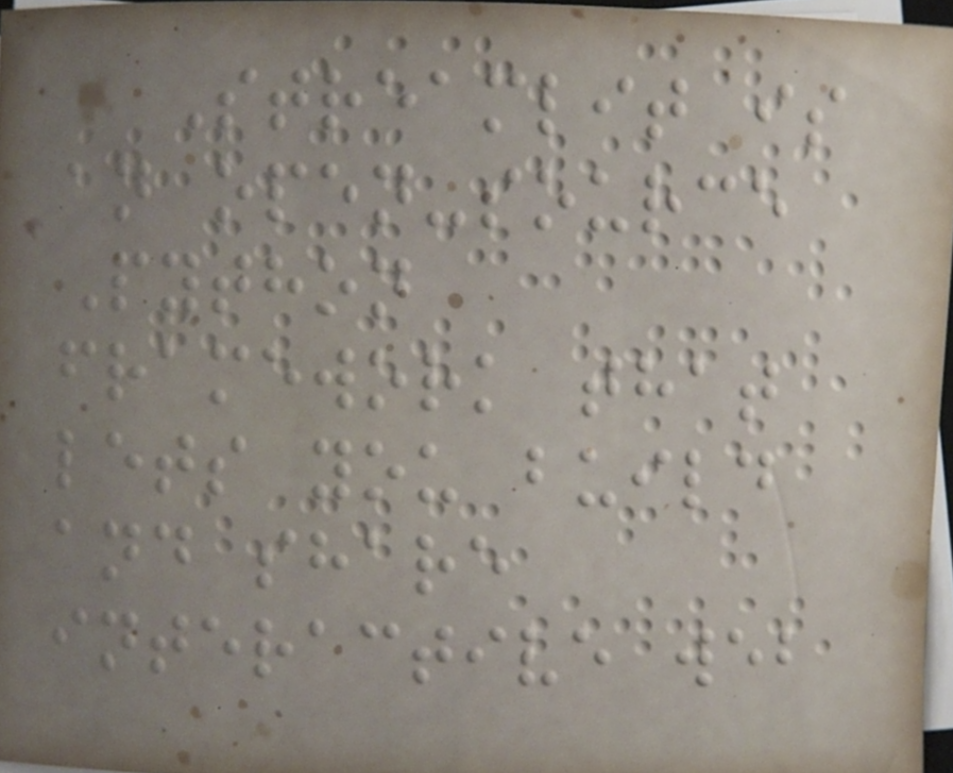Streamlit is
an open-source
Python
framework that
lets you build
and share
interactive web
